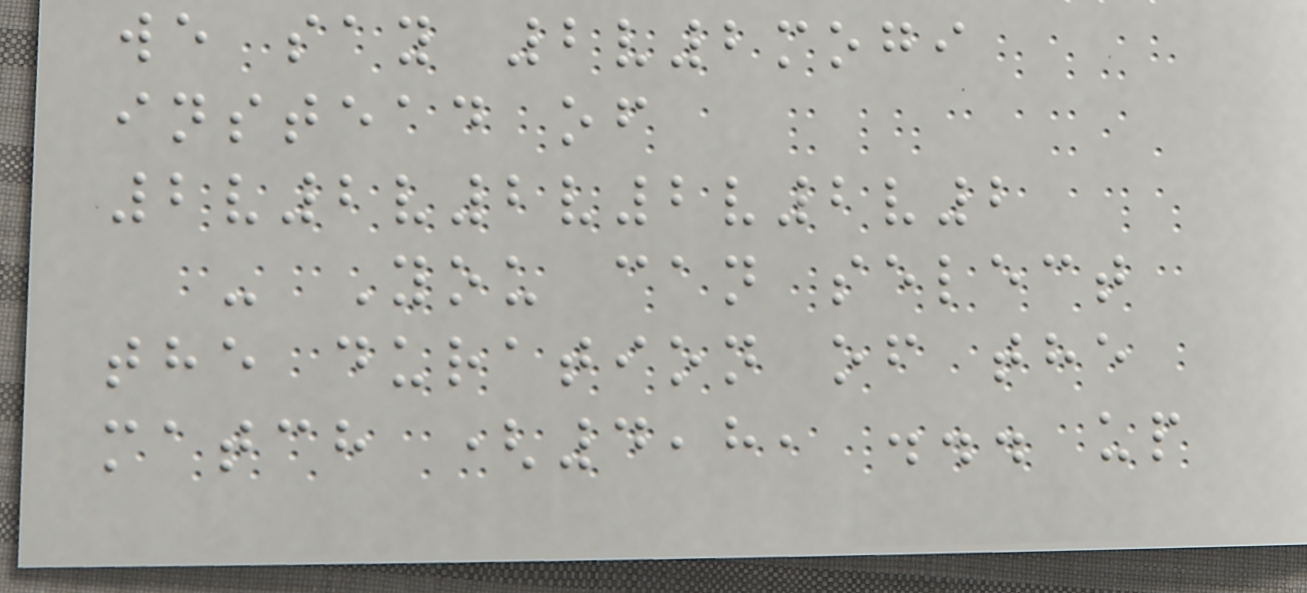we say 2v2mogi
instead of
2v2v2v2v2v2
- You can select
the duration of the
match (4,8, ... up
